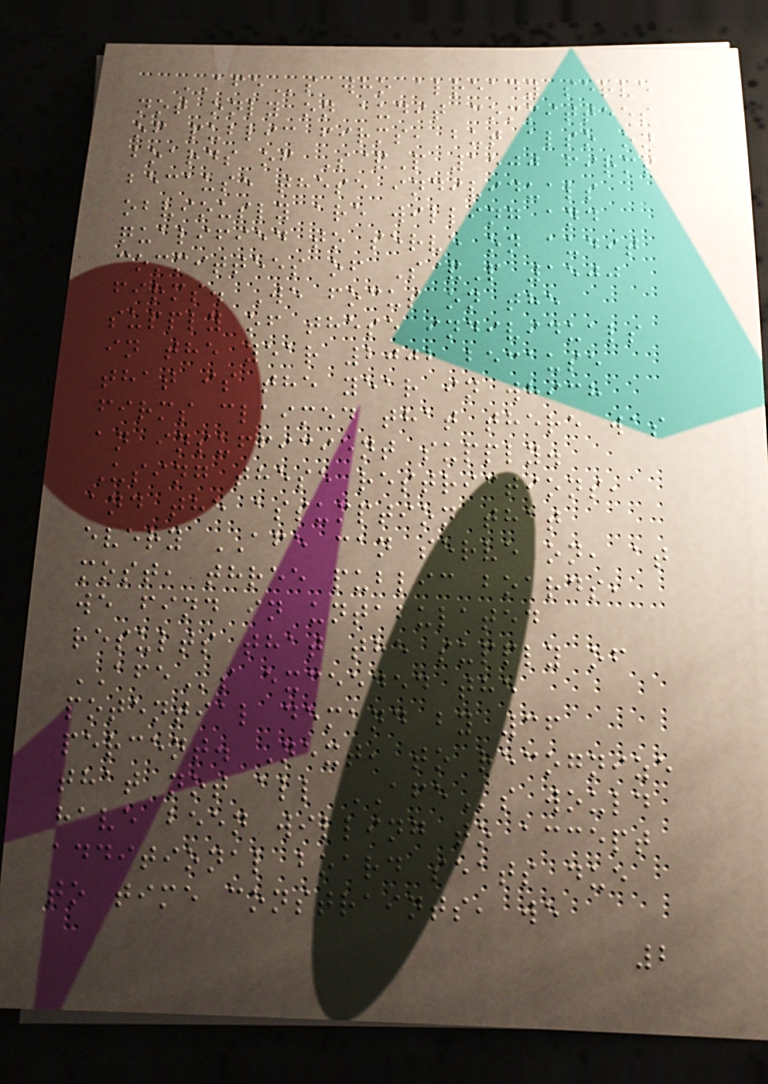AFEs who already serve
not only on audit committees
of public firms, but also on
boards of S&P 1500 firms
because these individuals
obviously are willing and
qualified to serve on audit
committees of S&P 1500
firms. We focus on the
supply of these individuals
in the year 2002 because
that is the year in which
firms claimed that there was
an insufficient supply.
Using these restrictions,
and the assumption that
every AFE can serve on, at
most, three public boards,
we find in untabulated
results that the supply of
AFEs exceeded the
potential demand by 36
percent. Next, to recognize
that not all AFEs would
have been willing to accept
additional board seats due
to time constraints, we
2
